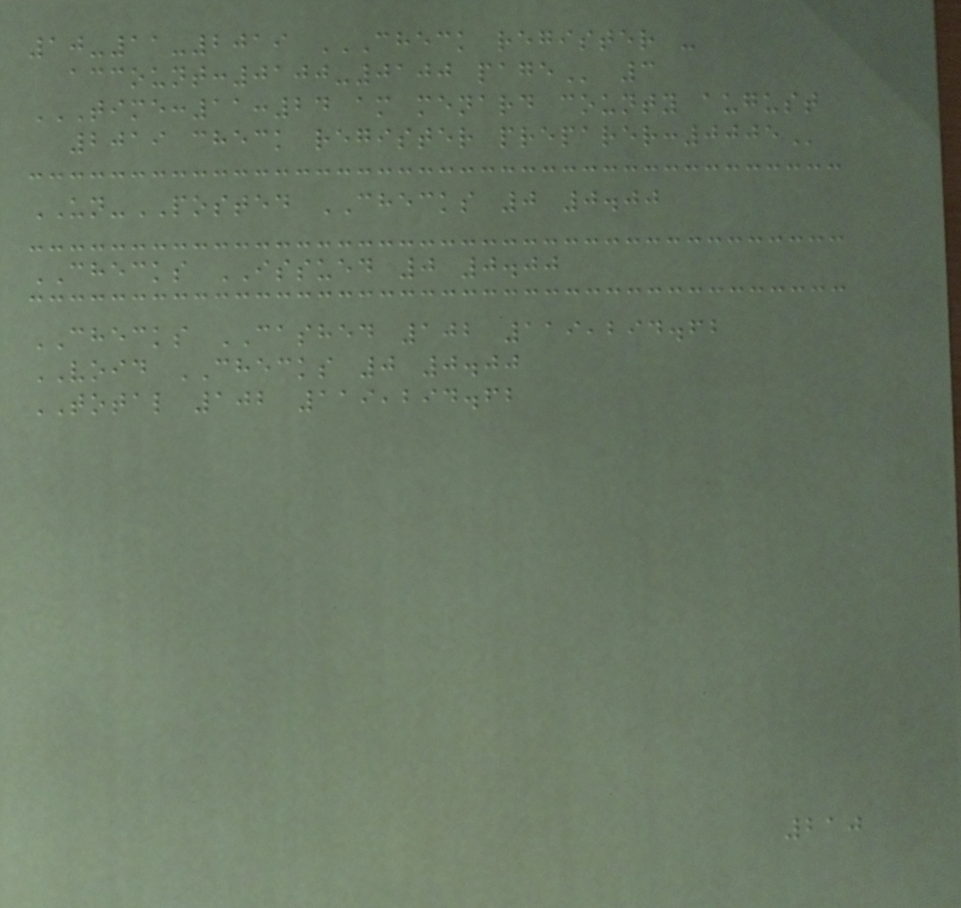10-11-2019 CHECK REGISTER -
ACCOUNT:0100-0100 PAGE 3
TIME:11:24 AM MENARD COUNTY AUGUST
2019 CHECK REGISTER PREPARER:0005
UN-POSTED CHECKS 0 0.00
CHECKS ISSUED 0 0.00
CHECKS CASHED 102 119,294.62
VOID CHECKS 0 0.00
TOTAL 102 119,294.62
210
